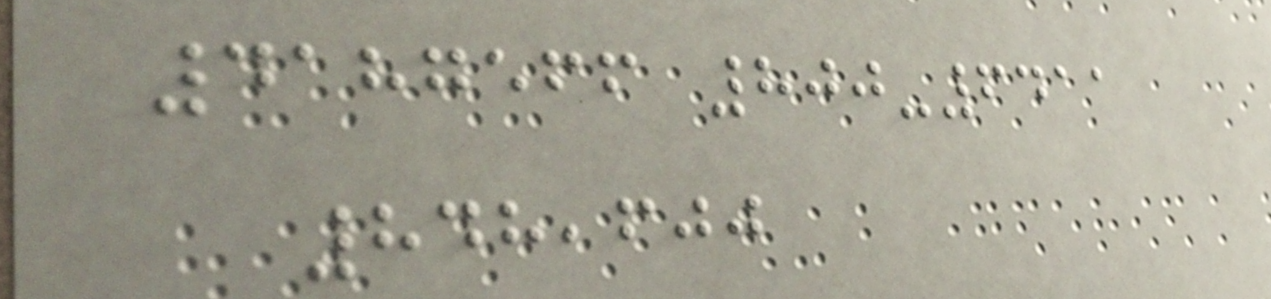4187566 800-6411
848,600
